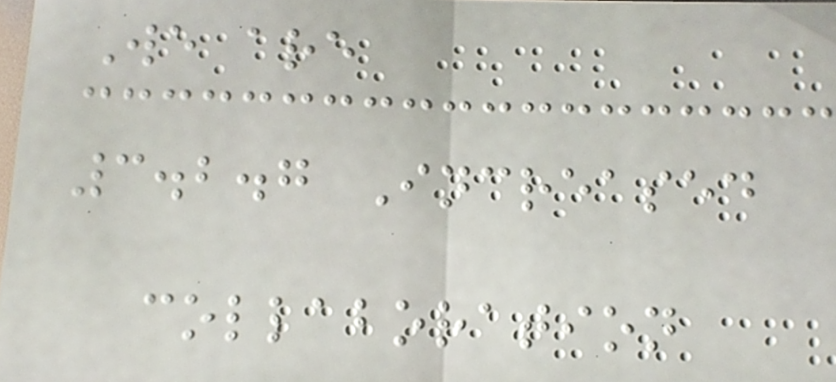We are
3.2.7 Increased
collaboration
